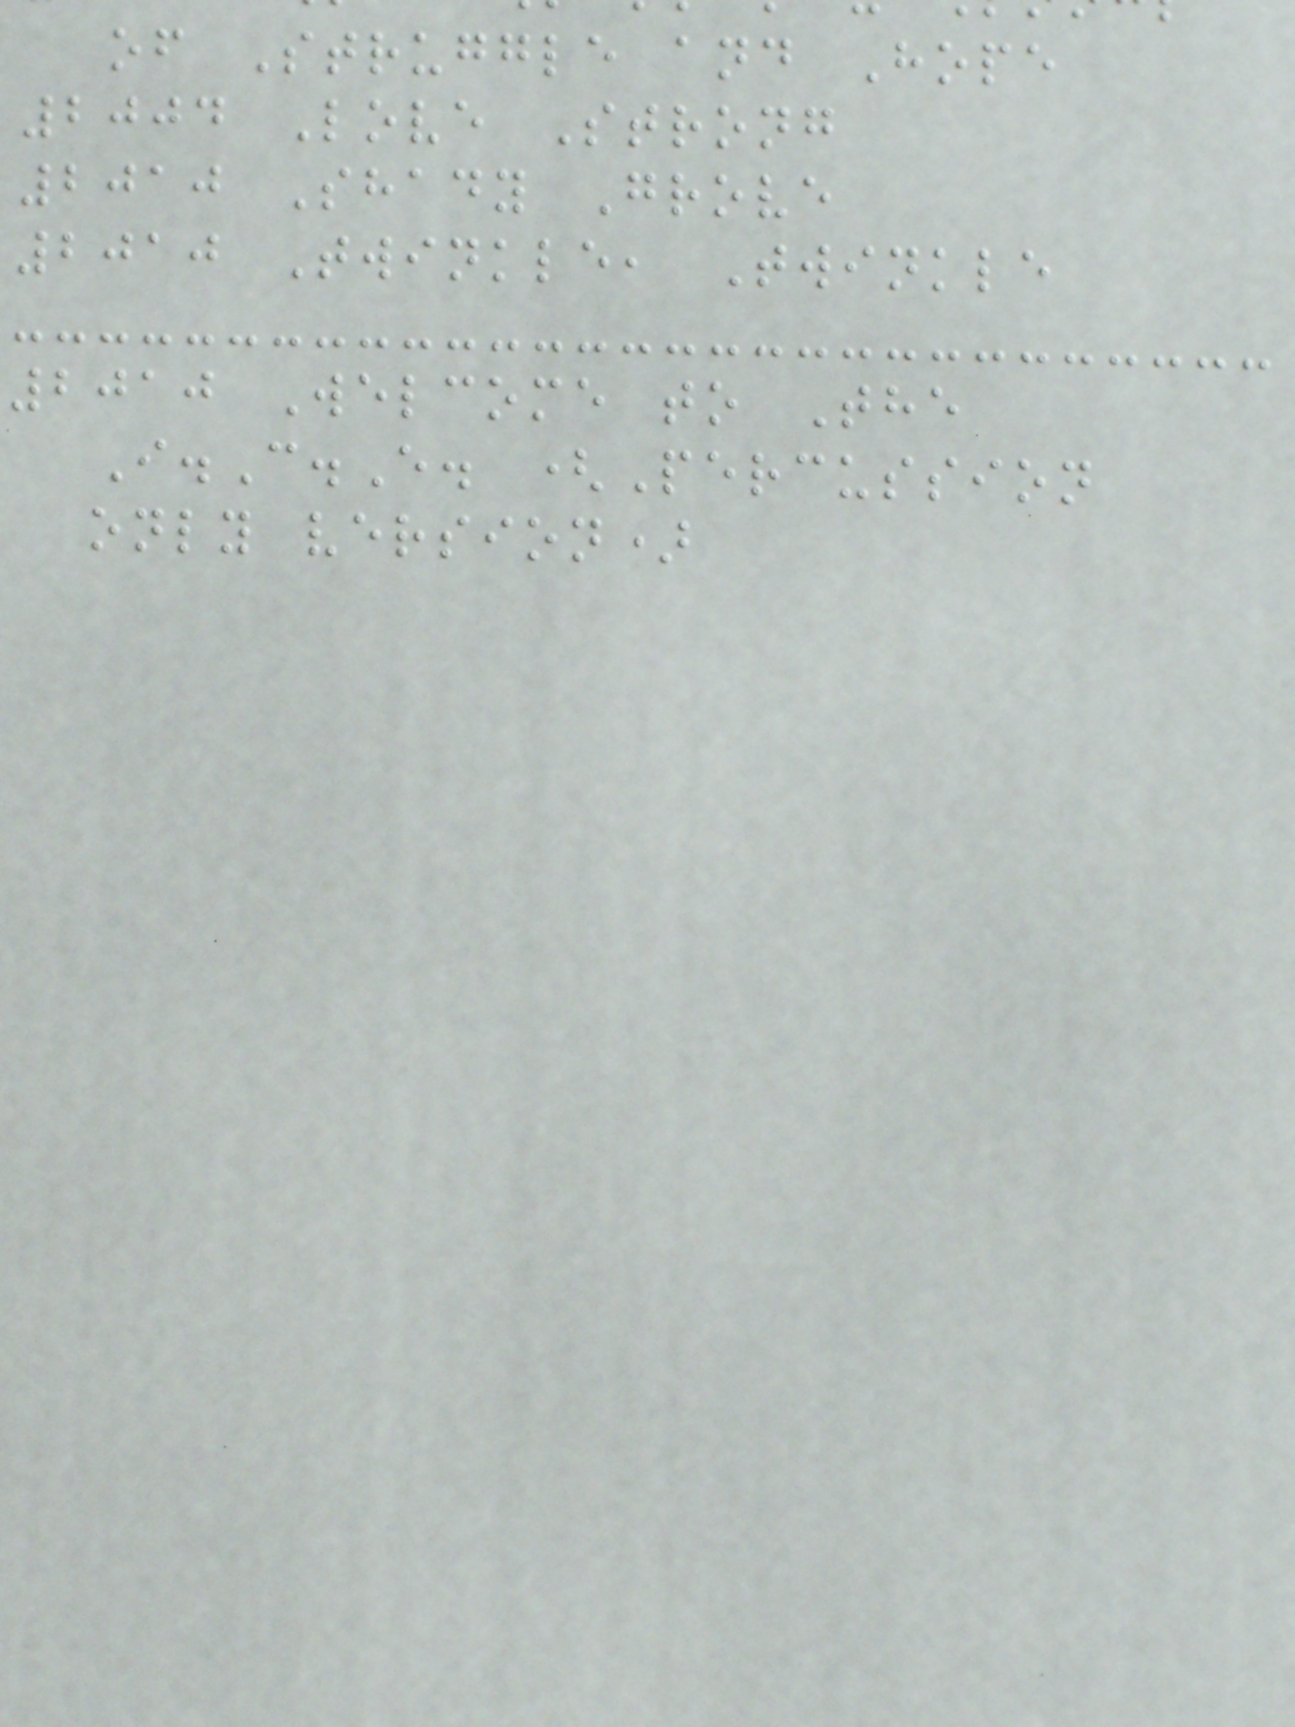of Struggle and Hope
2004 Love Strong
2010 Shady Grove
2010 Twinkle, Twinkle
2010 Welcome to The
I.C.E. (Percussion
only version)
